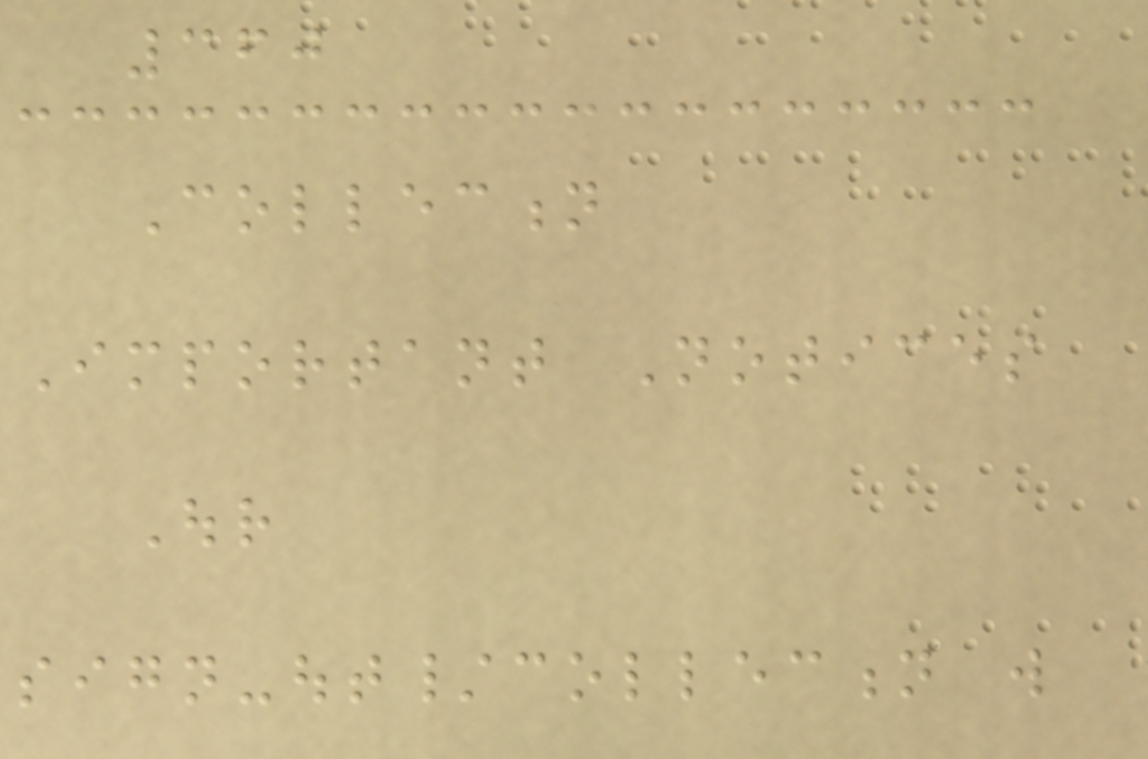360
Collection
Important Notices
Our
sign-out/collection will
